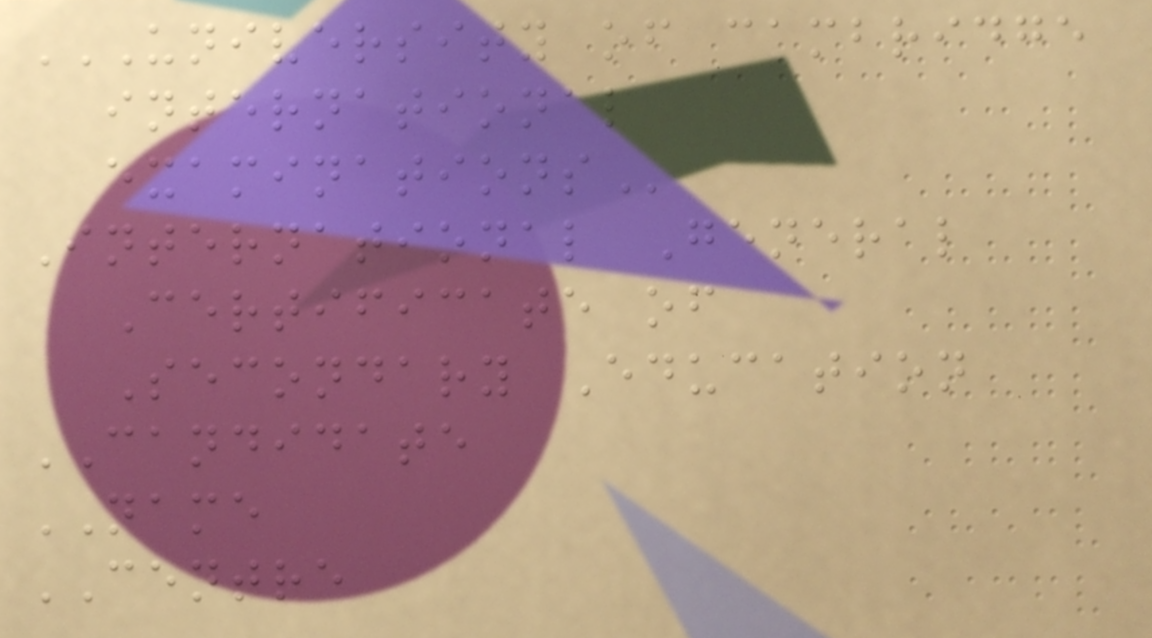UNIVERSITY OF CAMBRIDGE
INTERNATIONAL
EXAMINATIONS
International General
Certificate of
Secondary Education
CANDIDATE
NAME
CENTRE
